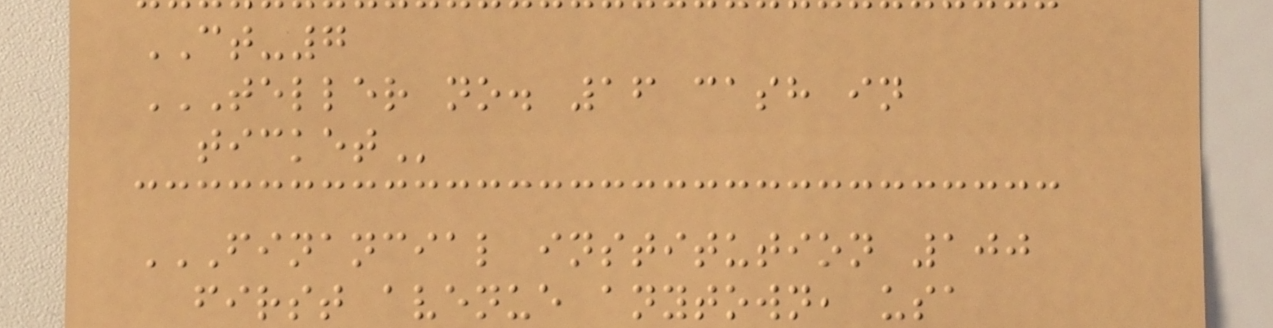CT-7
TELLER NO. 16 CASH IN
TICKET
FINANCIAL INSTITUTION 100
FIRST AVENUE ANYTOWN, USA
